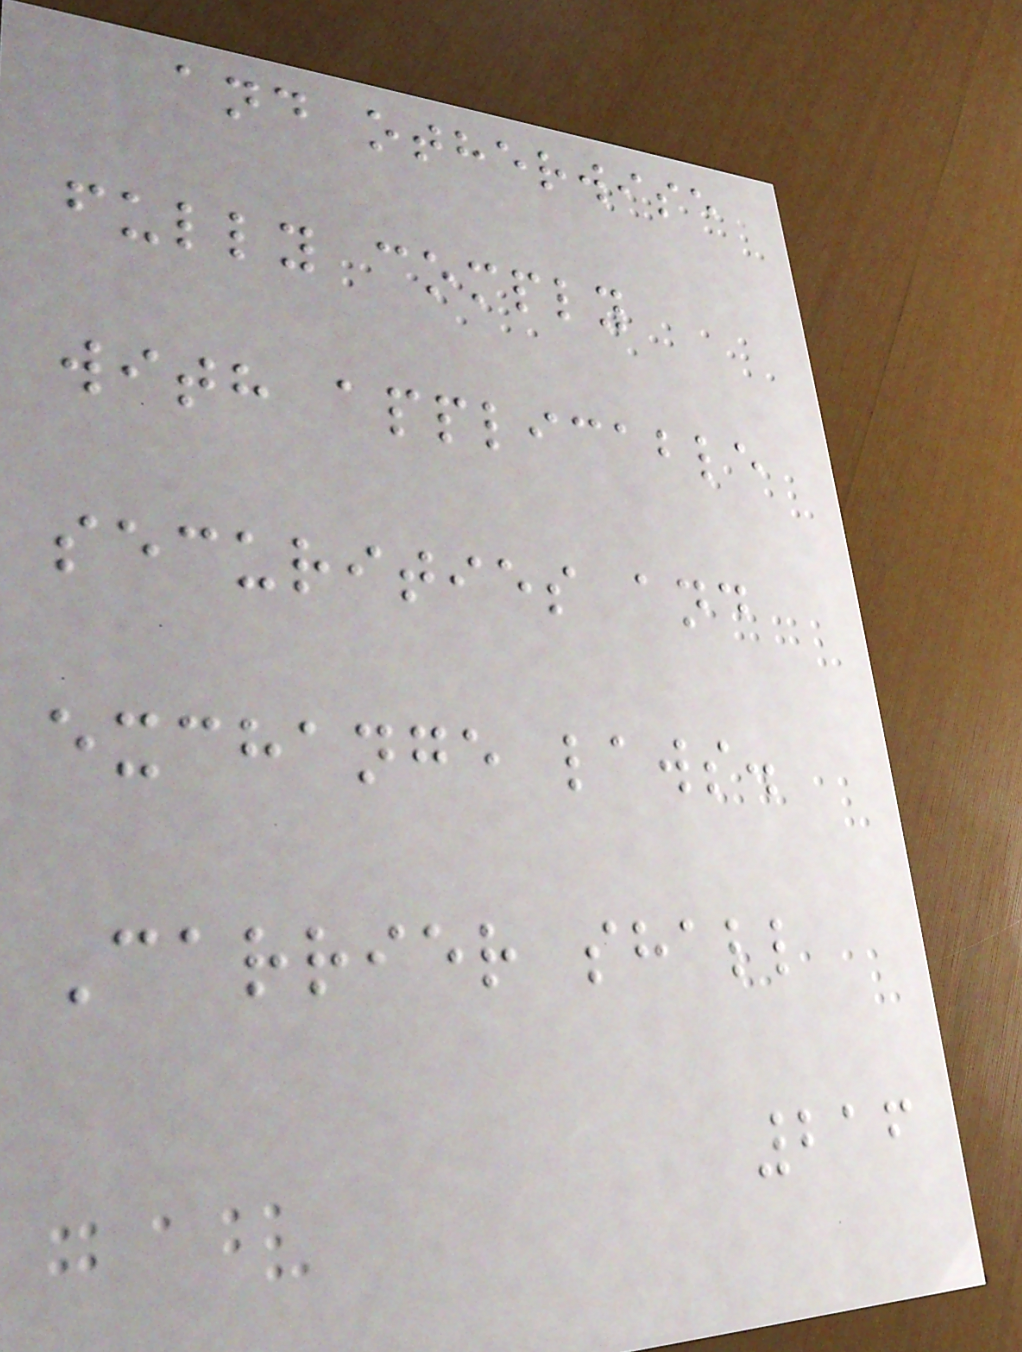and otherwise
fully comply
with applicable
securities and
exchange laws.
Carrier shall
216
